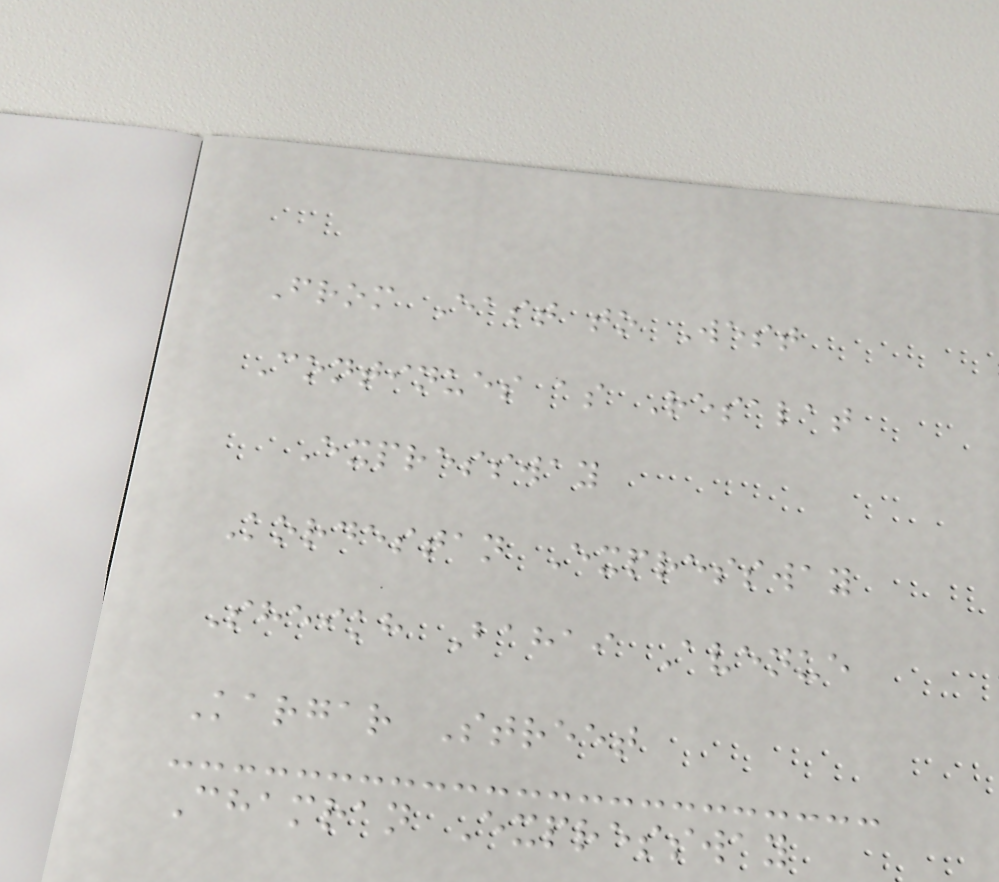From East to West
Continues as Resalat
Expressway
Kordestan Expressway
Sheikh Bahai Avenue
Kargar Street
Chamran Expressway
